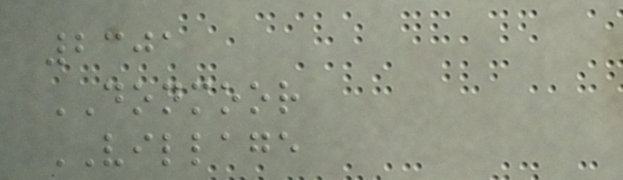2301
DONMOOR
VILLAGE
